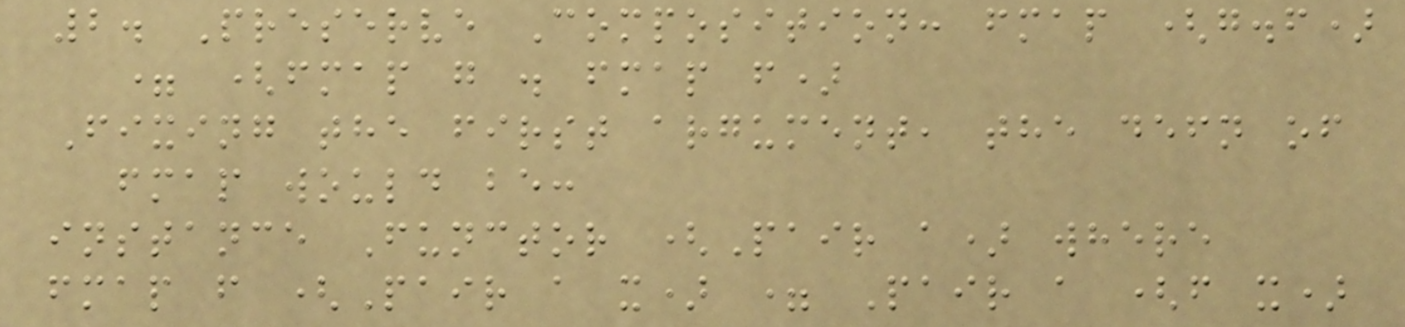2. Preserve Composition: fmap (g.f)
= (fmap g . fmap f)
Fixing the first argument, the defn of
fmap would be:
instance Functor (Pair a) where
fmap f (Pair a x) = Pair a (f x)
